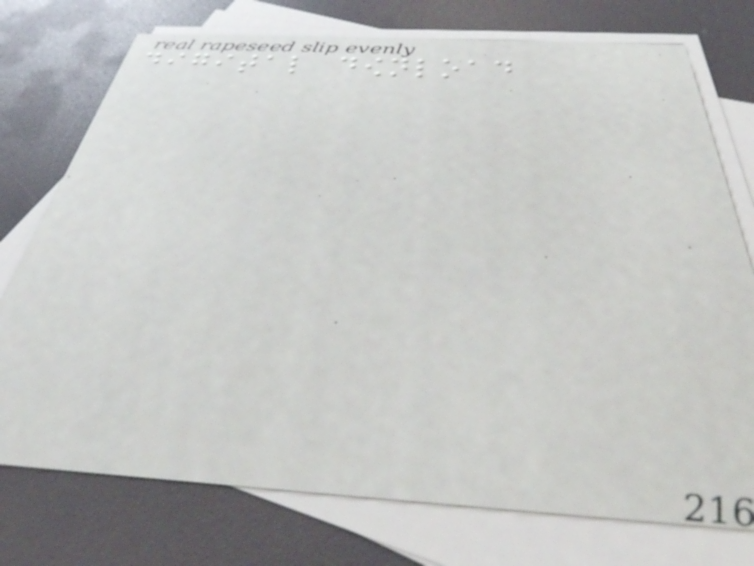digital download
